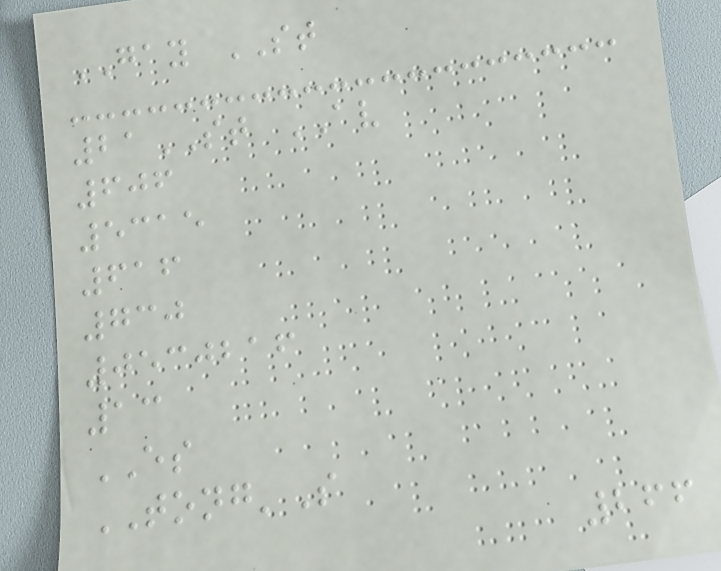GAY ST
21ST AV
606
5315
616
730
0530216
13
ES
TONG'S
266
